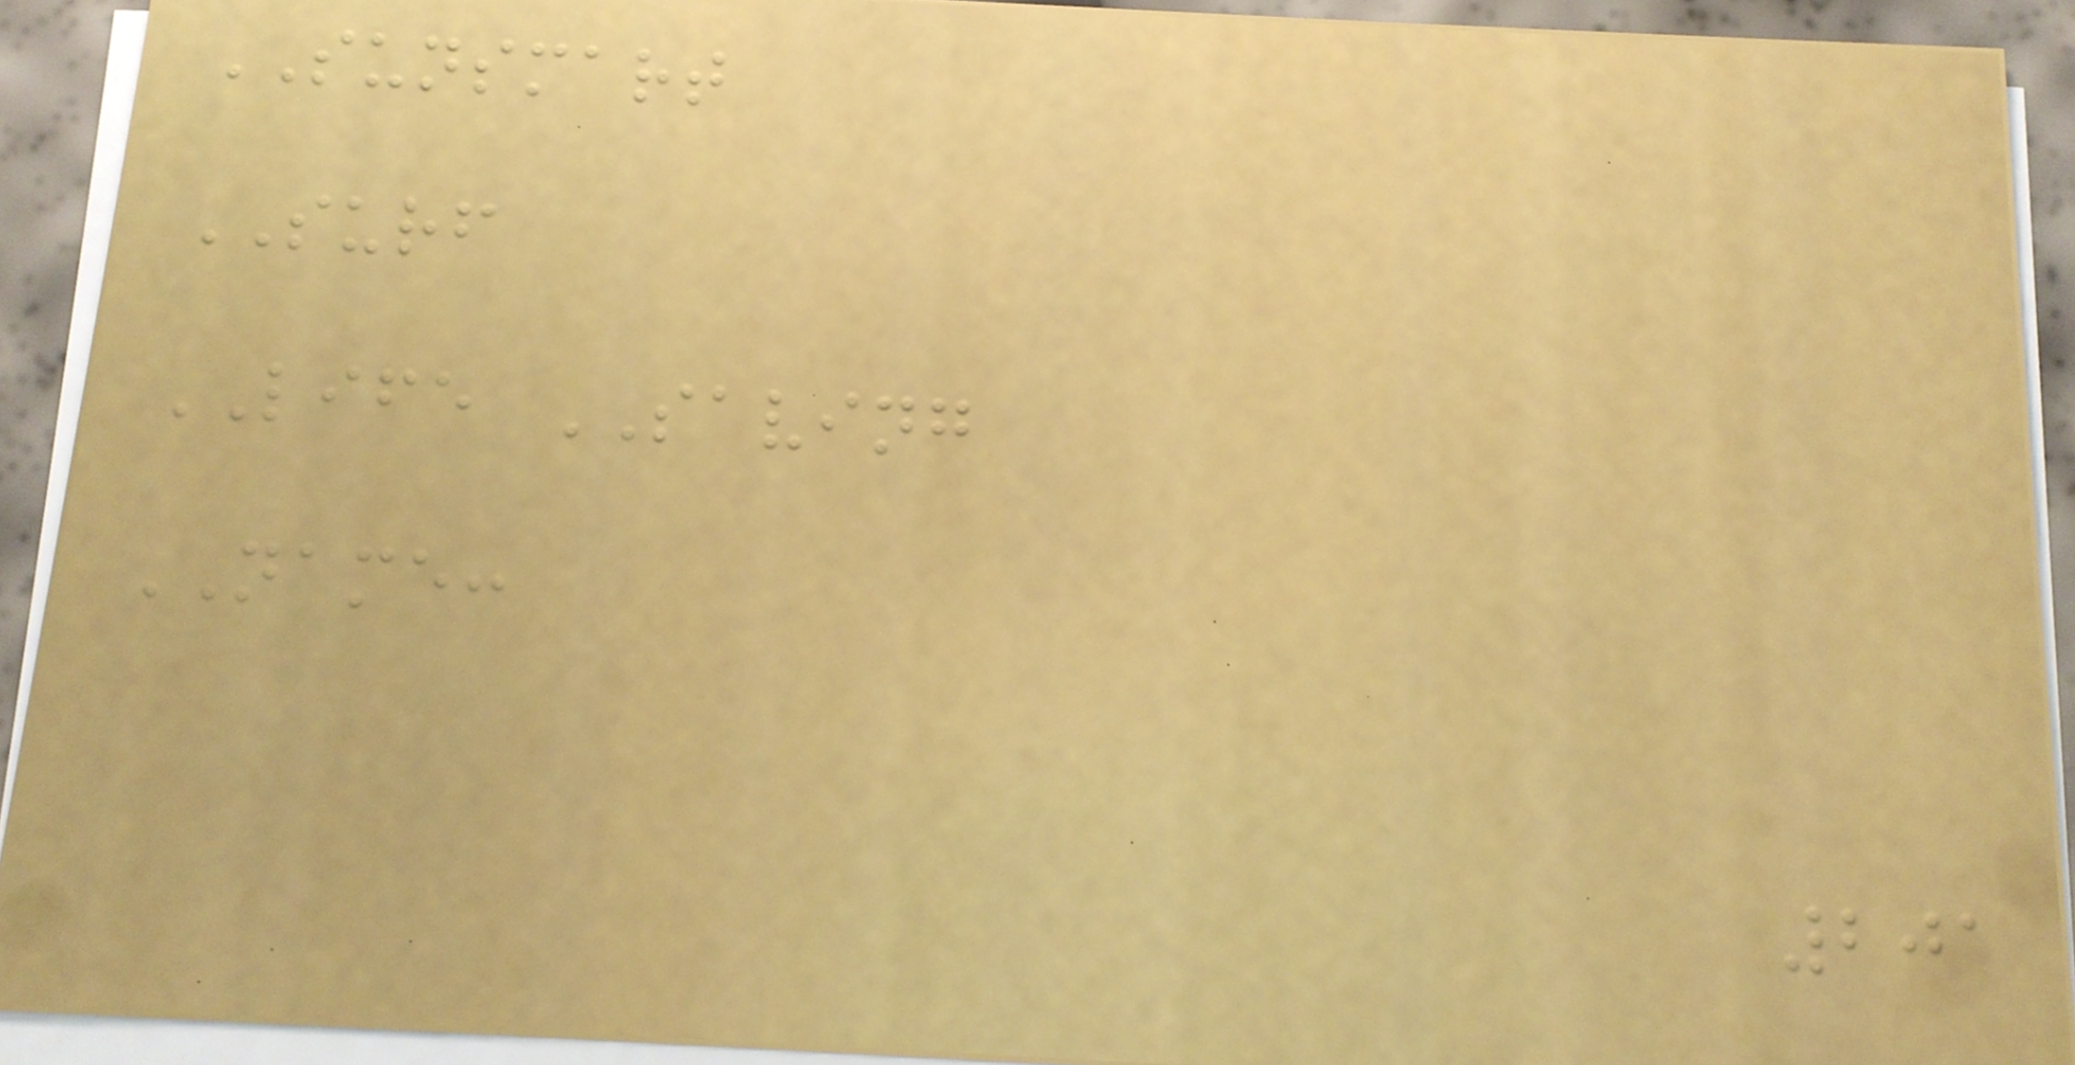SUNSMART
SURF
LIFE SAVING
NAME:
201
